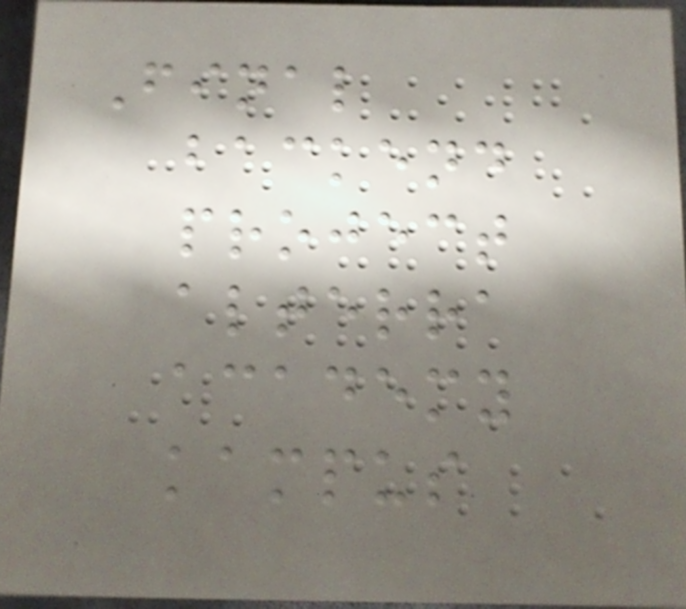Final
backend
project
alterra
academy
kampus
